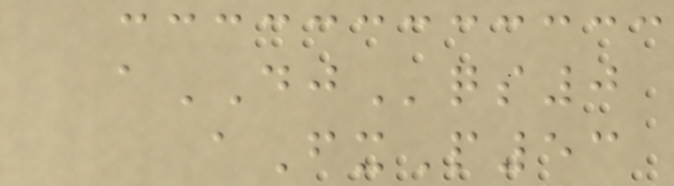aDJqs0
aFxP53
